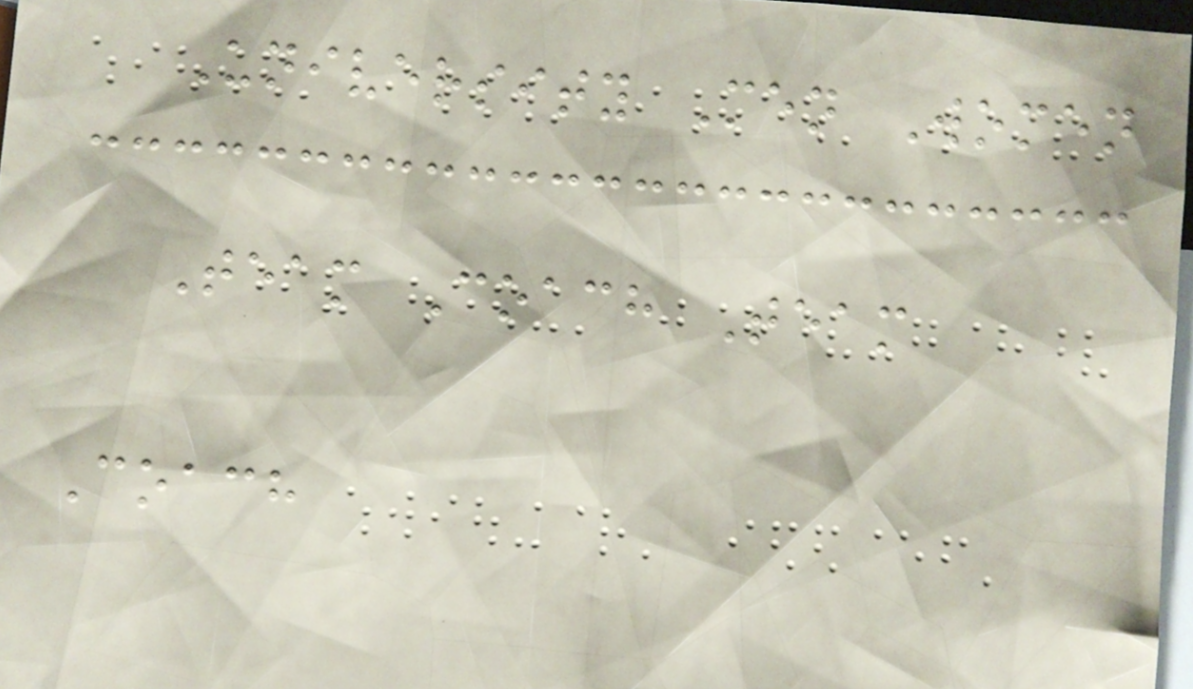University Men Women
Team Coach Team
Coach
